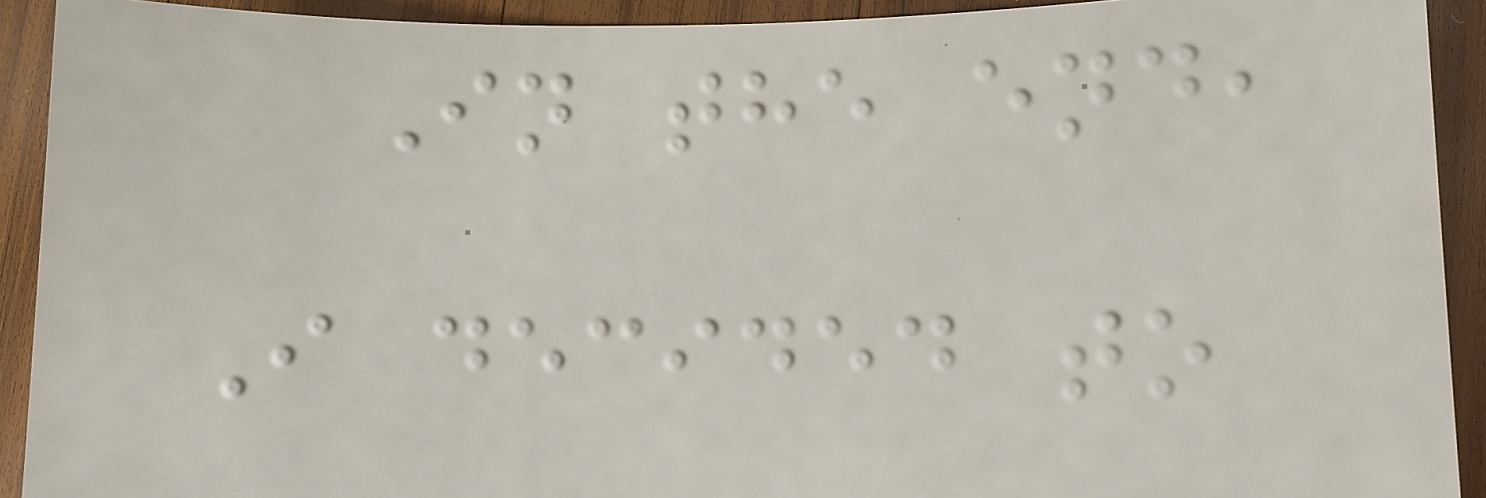In the end,
I decided to
